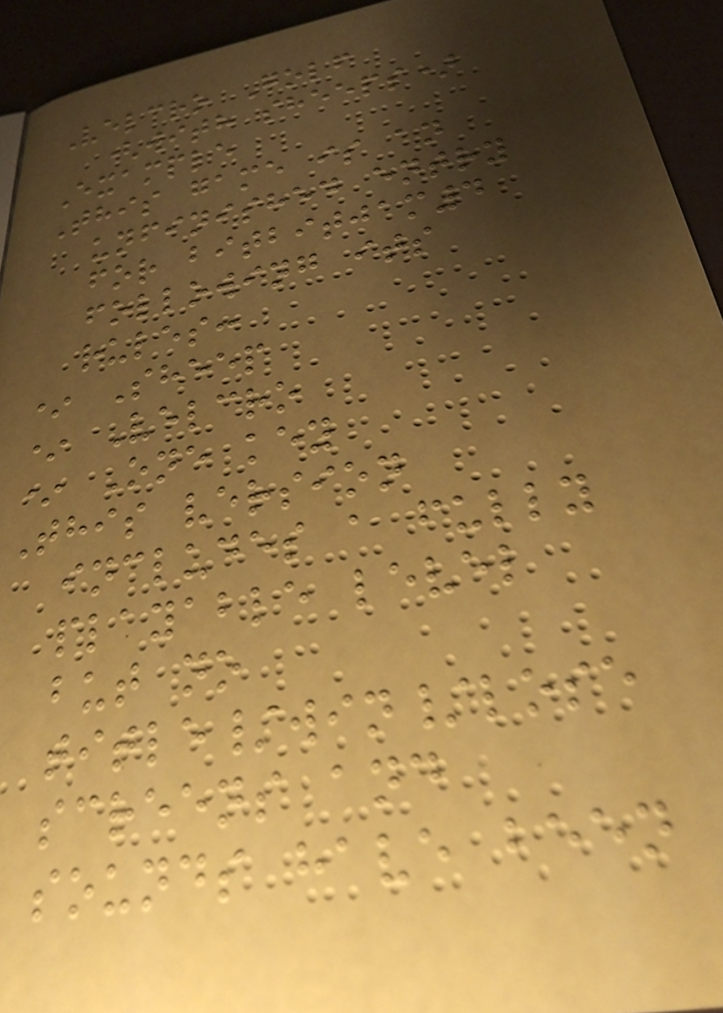Velcro Golf
(with sheeps)
Example
This game is an
unfinished entry
for bitbitjam4
following its
rules:
* Sheep
* Velcro
* One key
This version
includes a fully
playable level
but no
title/win/lose
screens and
sounds have been
